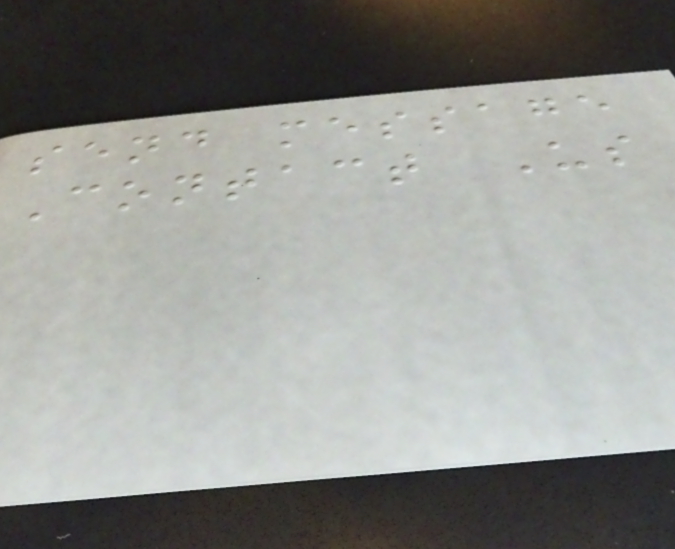send message
Contact Us
